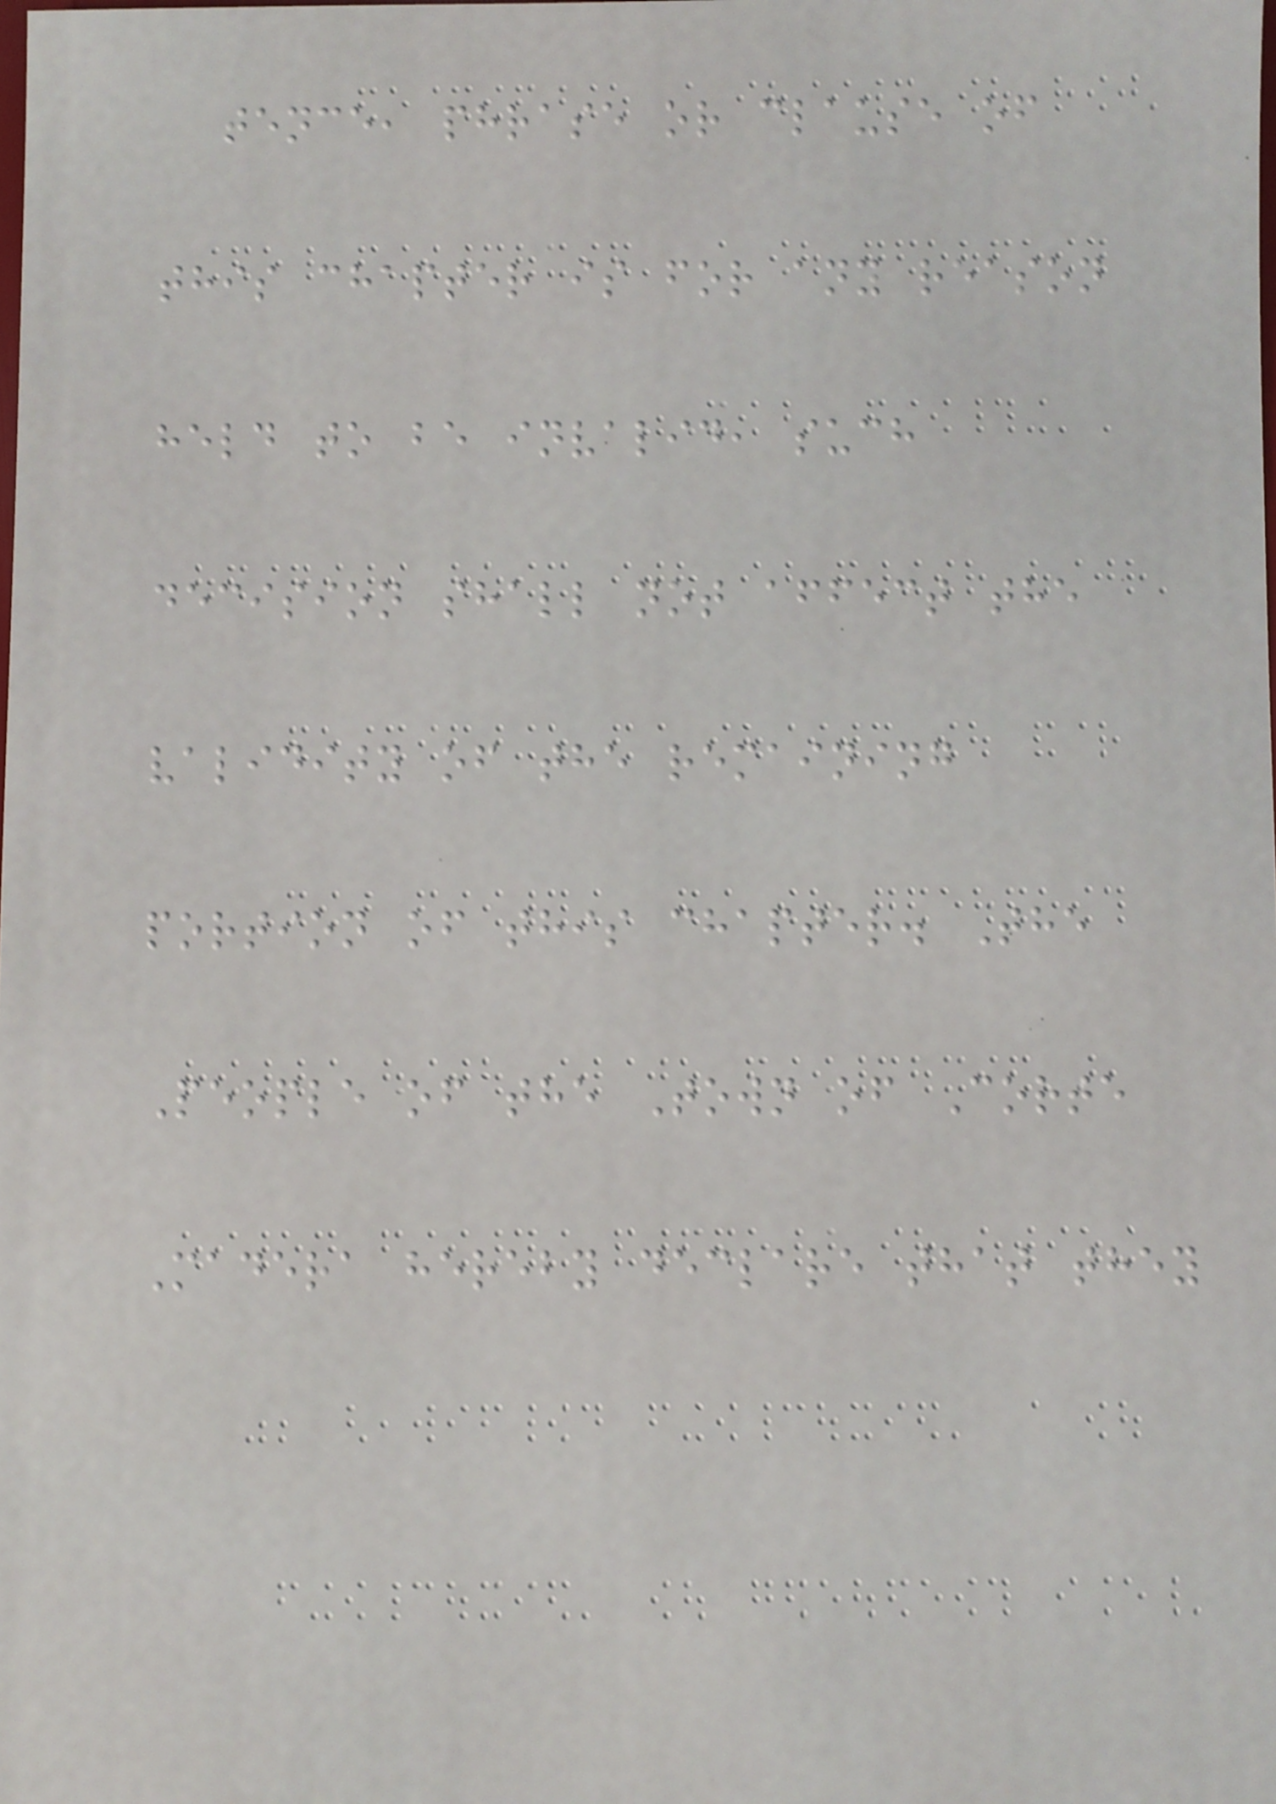tence, phrase or clause of
this chapter is for any reason
held to be invalid, such
decision shall not affect the
validity of the remaining
portion of this chapter. The
People of the Town of Corte
Madera hereby declare that they
